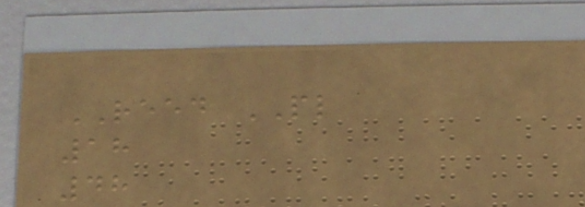REED PL
18
48
